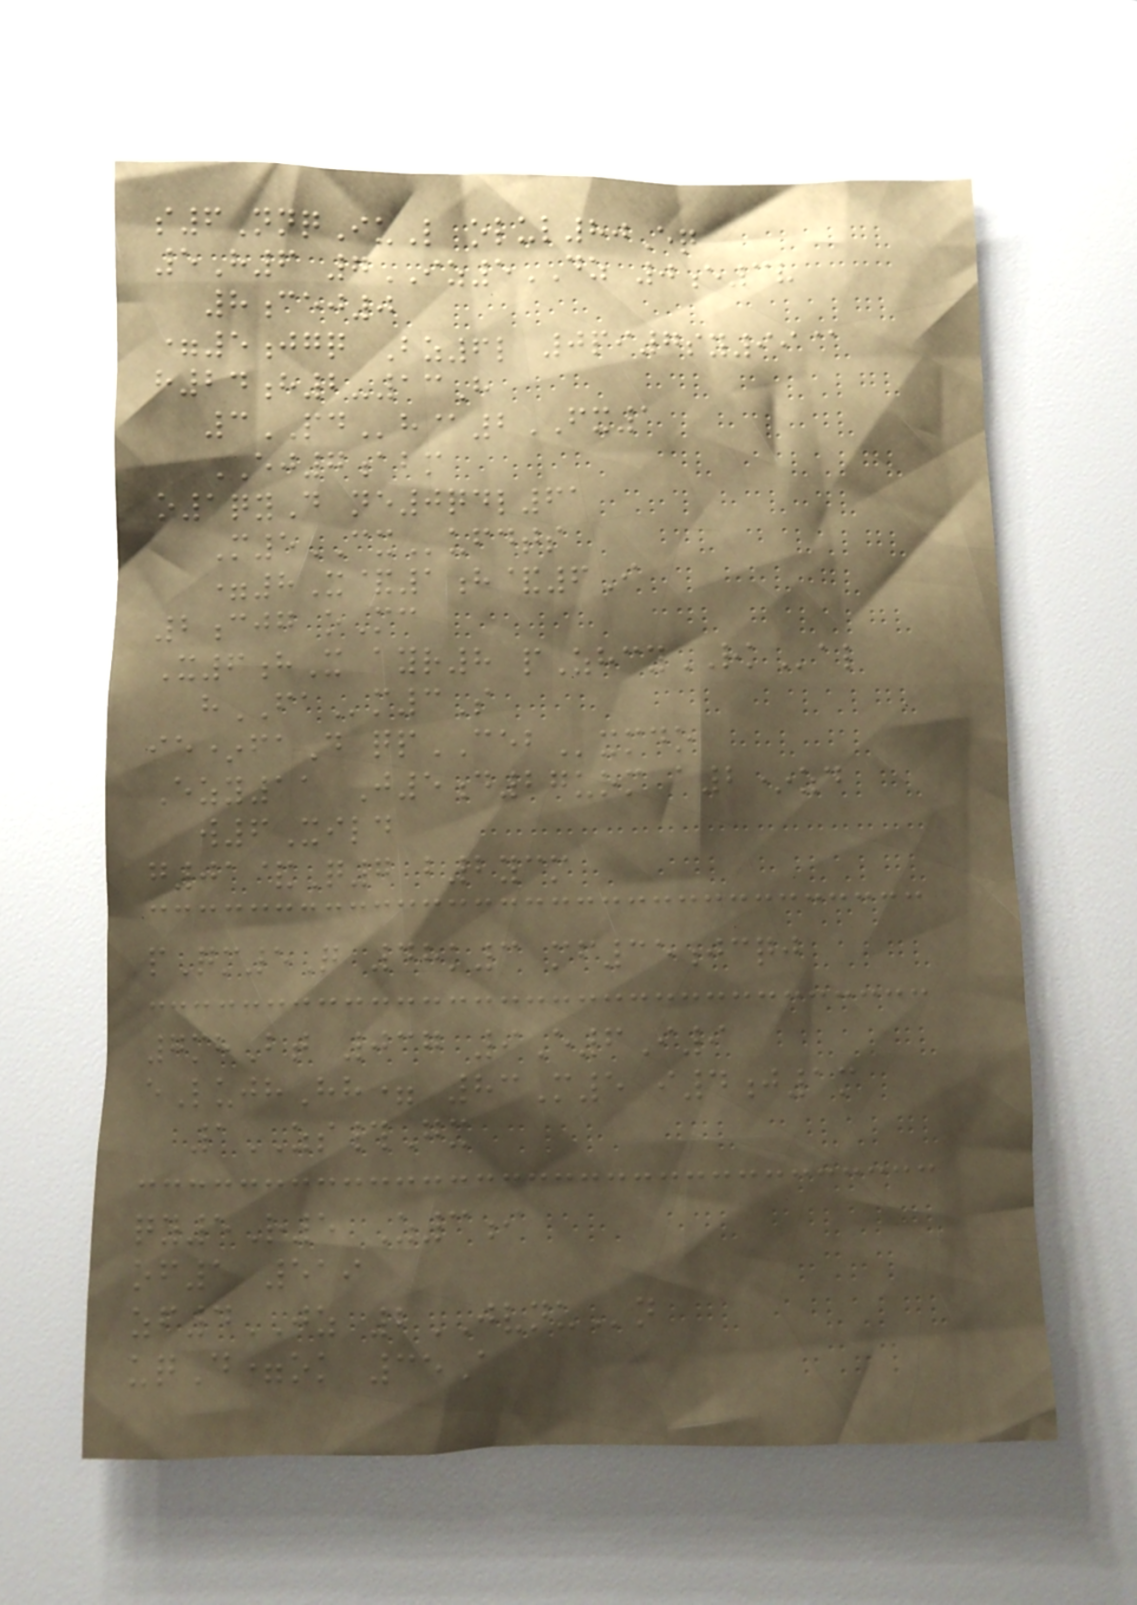s6NnqIuL olul80Eq
5H6 7IZ5DZ 0e3v
8cej0
=5jgq Bz6l 0pi7sy99@
h24h2-13H
3PDh@2FX1
EJ7abm
o1qyD ne0qdl61
M5CXufdts
=8X&1h&6I
2cjg oMc
X6hX ayr8 pZhcyRKal
hFAm3S
ie*faD qpCEBxmdo
Ezy11 J5d27uom a2*zd
w6Xild
g01&Q7 b2ycm
pQm5Q 48k3 mf35jcqj
7mhBt 037 9E6I9
eLujhHh= 83M5 i4j1m
1ZS#Gx
qy5R5 Z3i
of1 519
zf4JZ 2JVNUn
uqD=ok 35A
